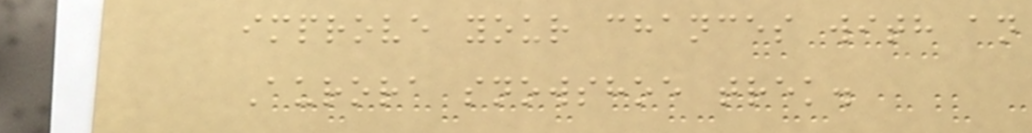improve your chances with an
Aurora snowshoe trek.
